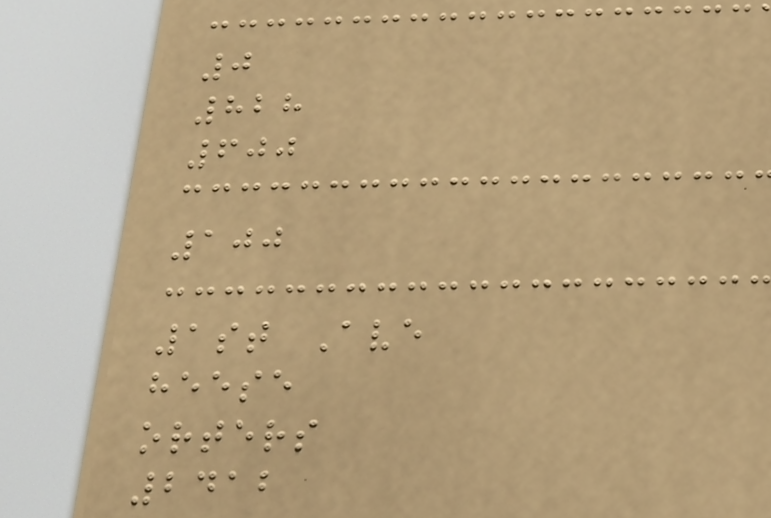0
828
600
100
1st Ave
heese
orters
2412
